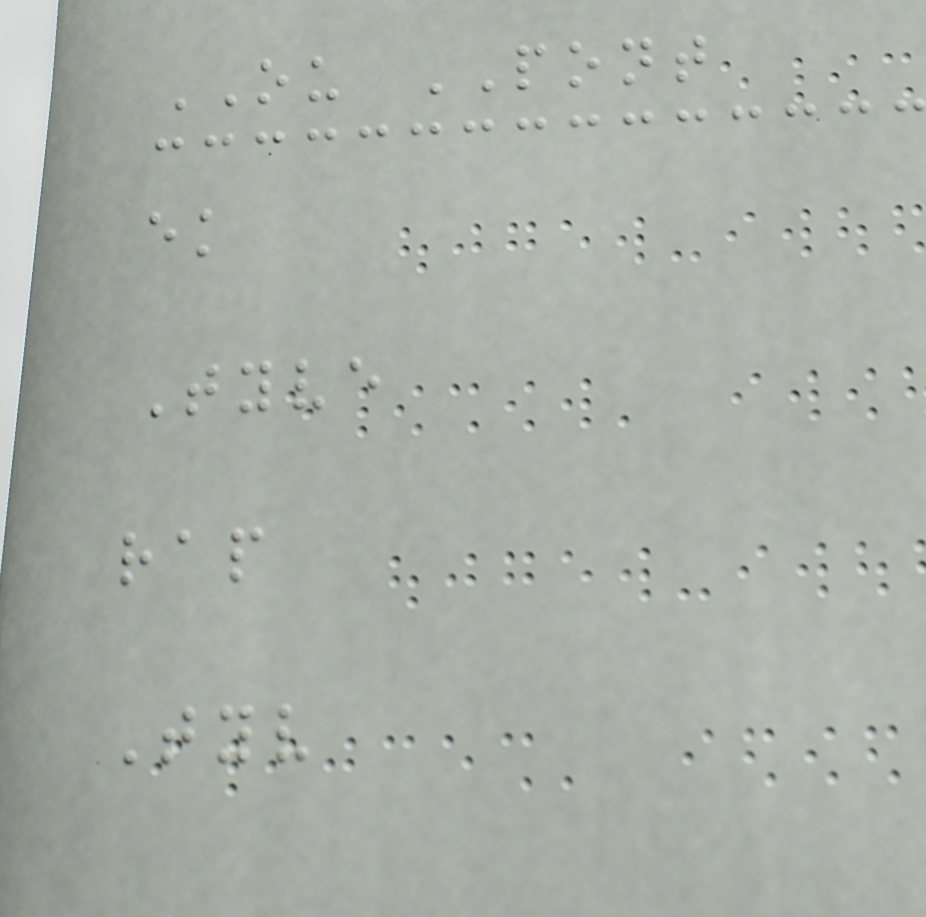OU PONT
ek
Tyve
rap
Tyv
